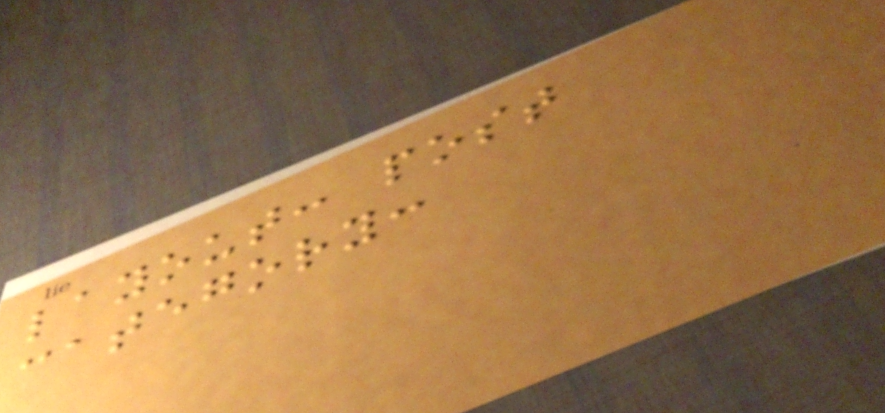layout: post
category:
